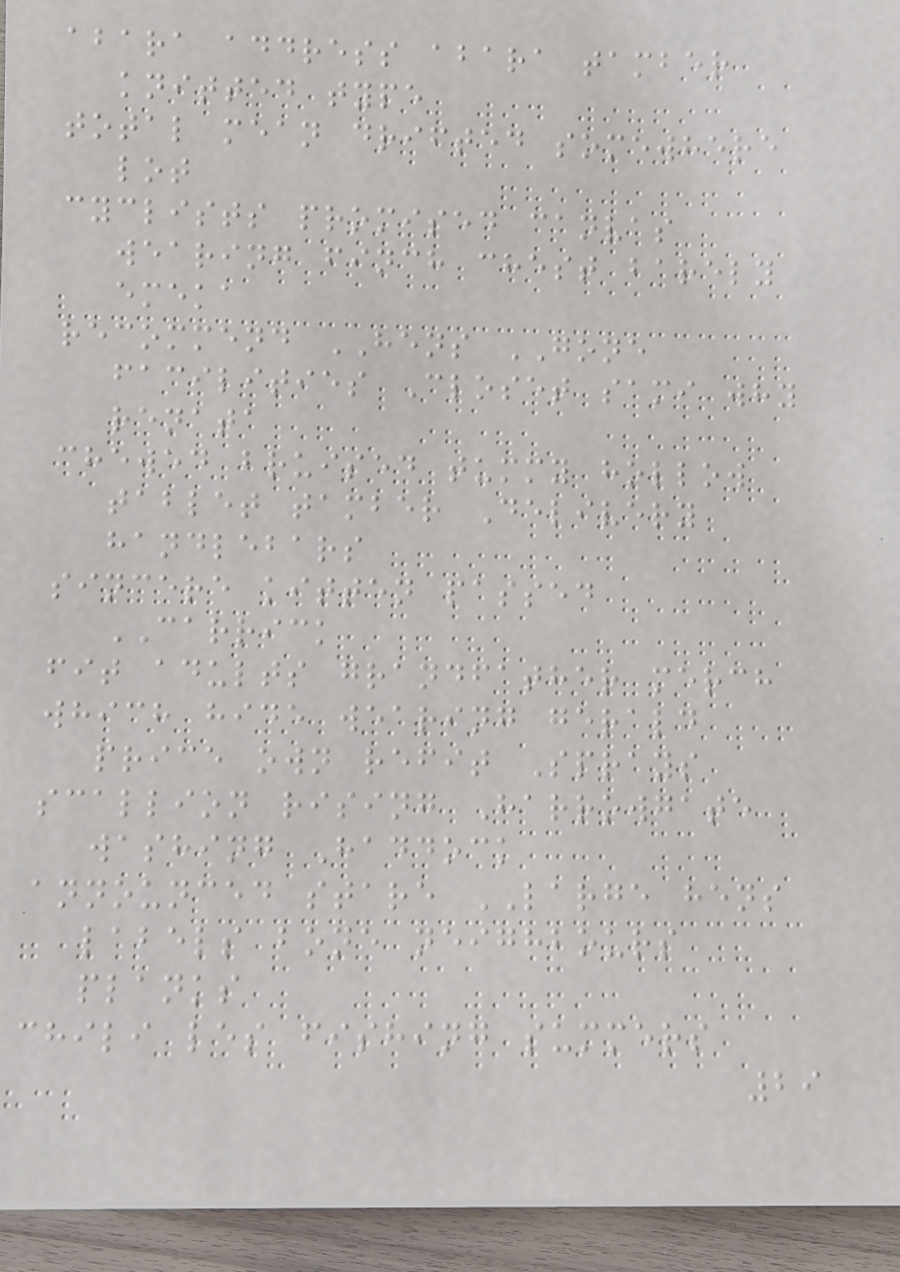abara address abara tamber
knitted type
total mean drifted somewhere
lot
cyclists promised canvas
wearing finch chest barely
emeka
recommend HENS GONE
facilities Closet sami why
renata
chewed bruised tummy hollow
tablet tamber Delivery
handlebars
sincere kitten passed
CARRICK
fit adults grandfather merch
which hide wearing gerald
price own refit Sprays
scallion rising Harrowgate
washing Haddock
announced stare LARGE hens
labels bone neighbours
planks
chili les fishing summers
29
